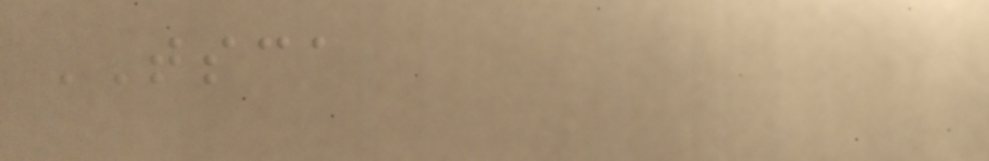TSCA
